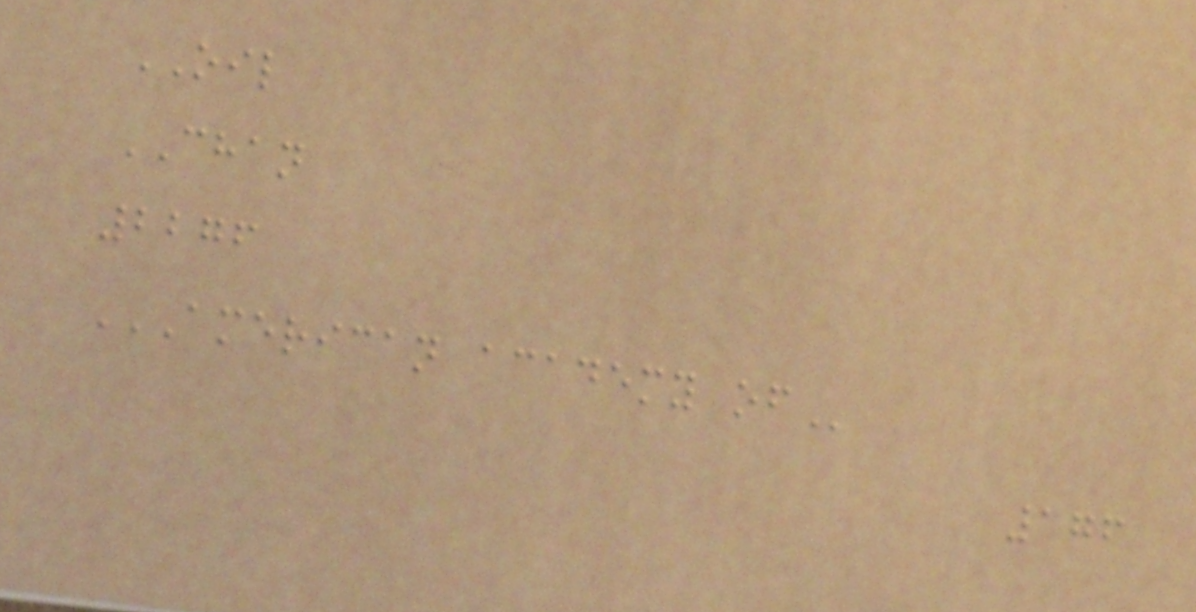OIL
CHAN
2276
AMERICAN ACADEMY OF
176
